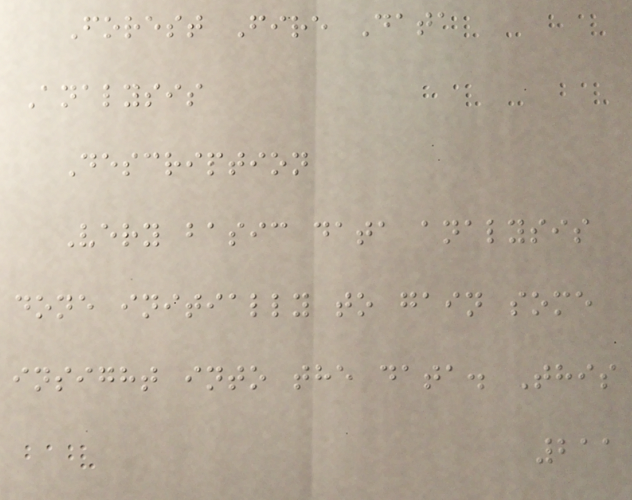Forest Fire Data
Analysis
Description
Very basic data analysis
done initially to gain some
insight into the data. This
211
